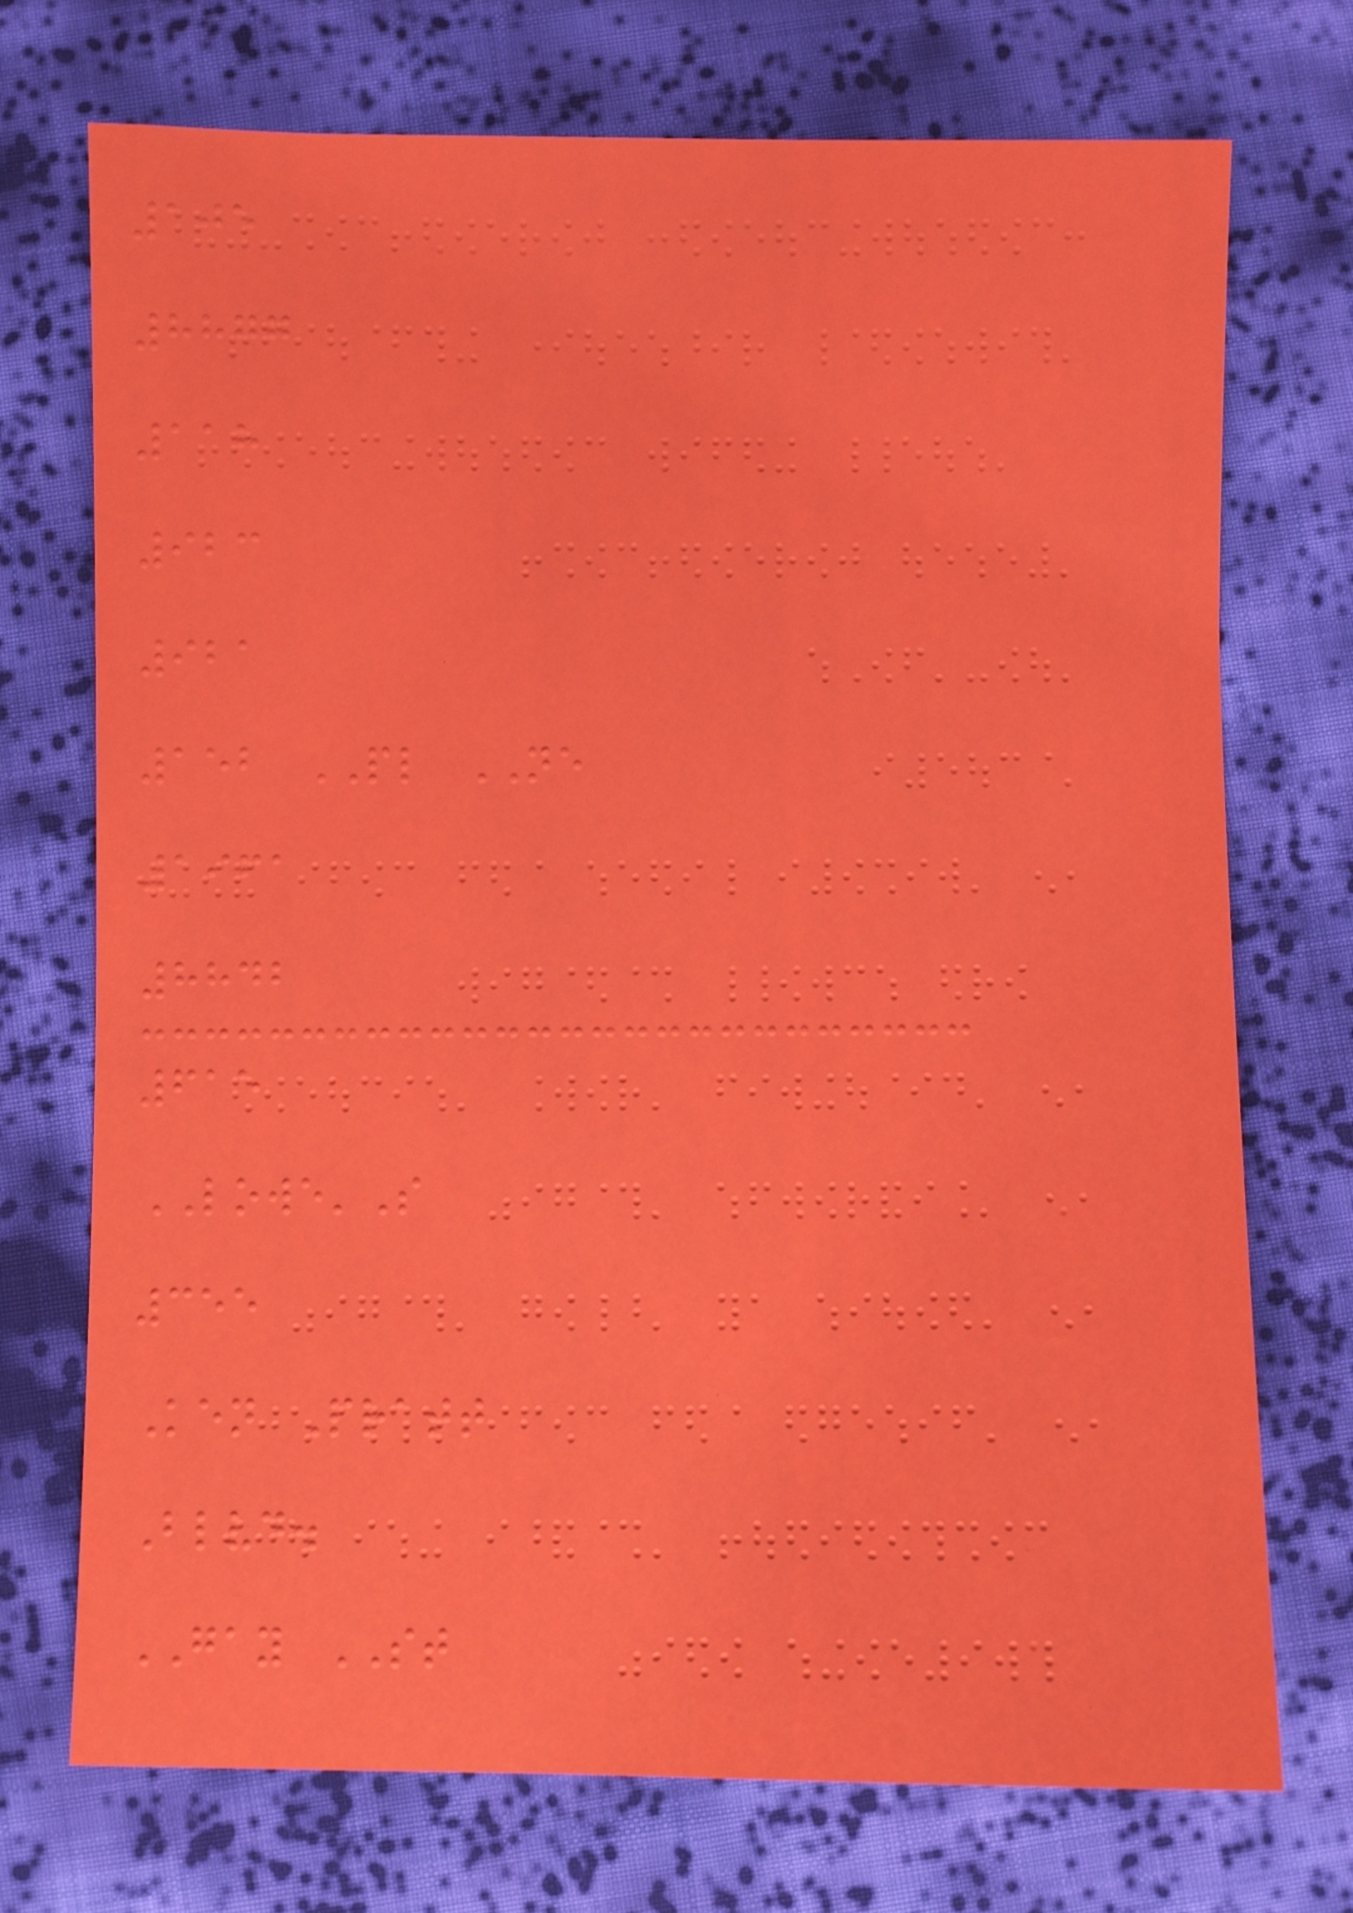105
8877
118
923
921
152 PL NE
1961
8842
615
LOWE'S
355
Ken Pratt
Blvd.
GAY ST
